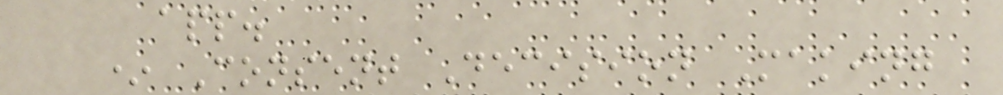app.
* Consent Decision Making
